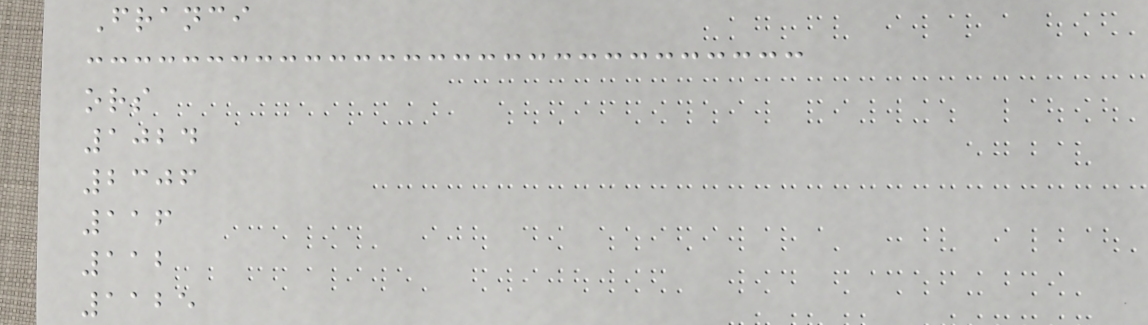Franci
ors
1024
2306
116
112
1125
